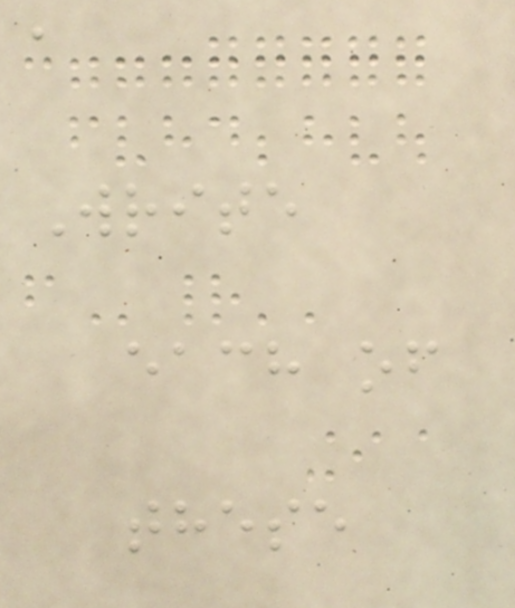a
Write
each of
these
